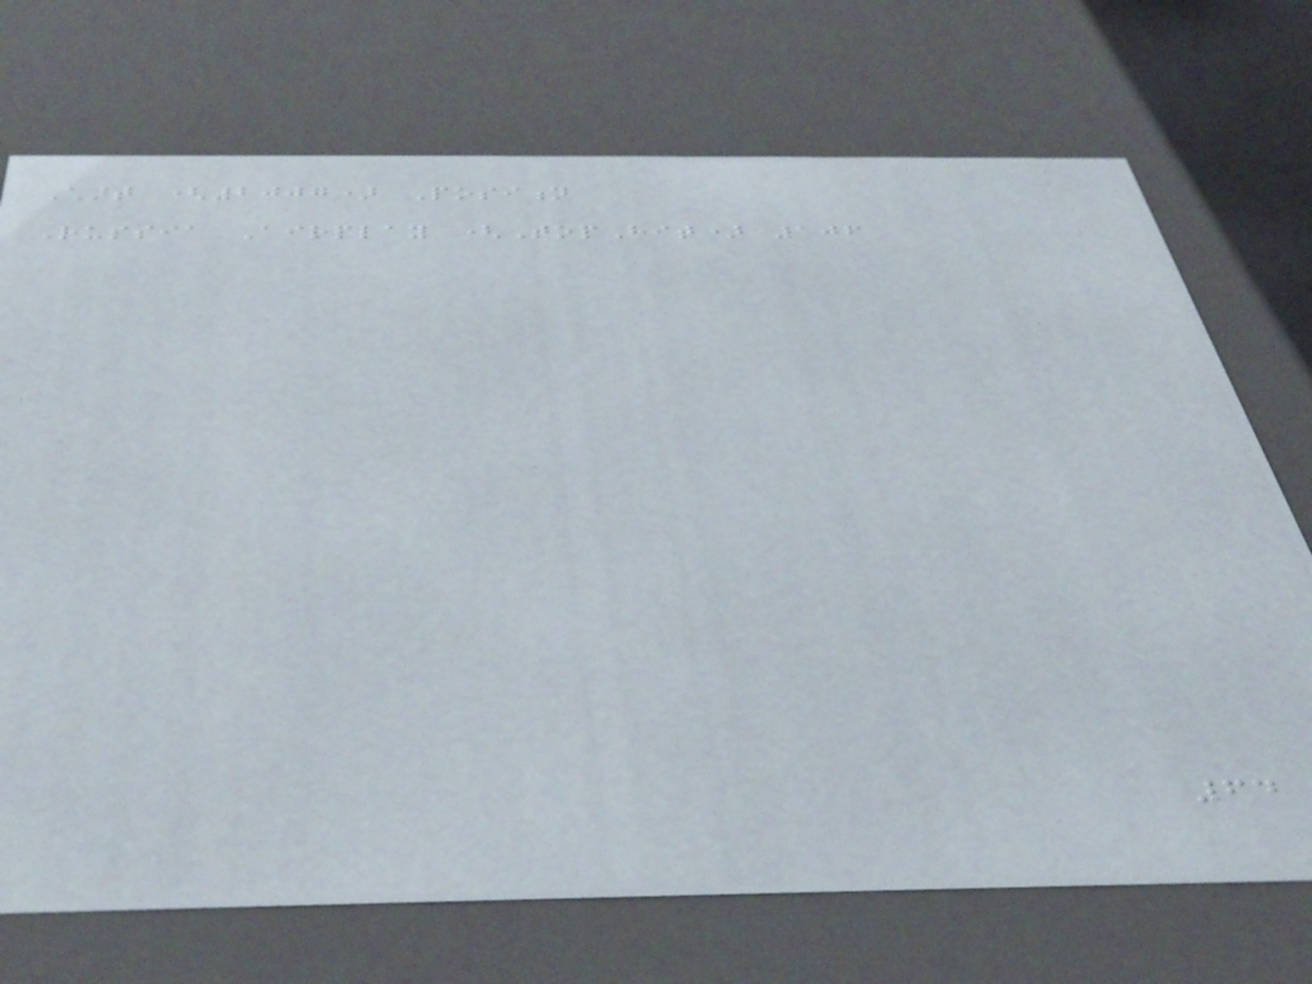Chart (2007) Position
Russia Airplay (TopHit) 106
64
